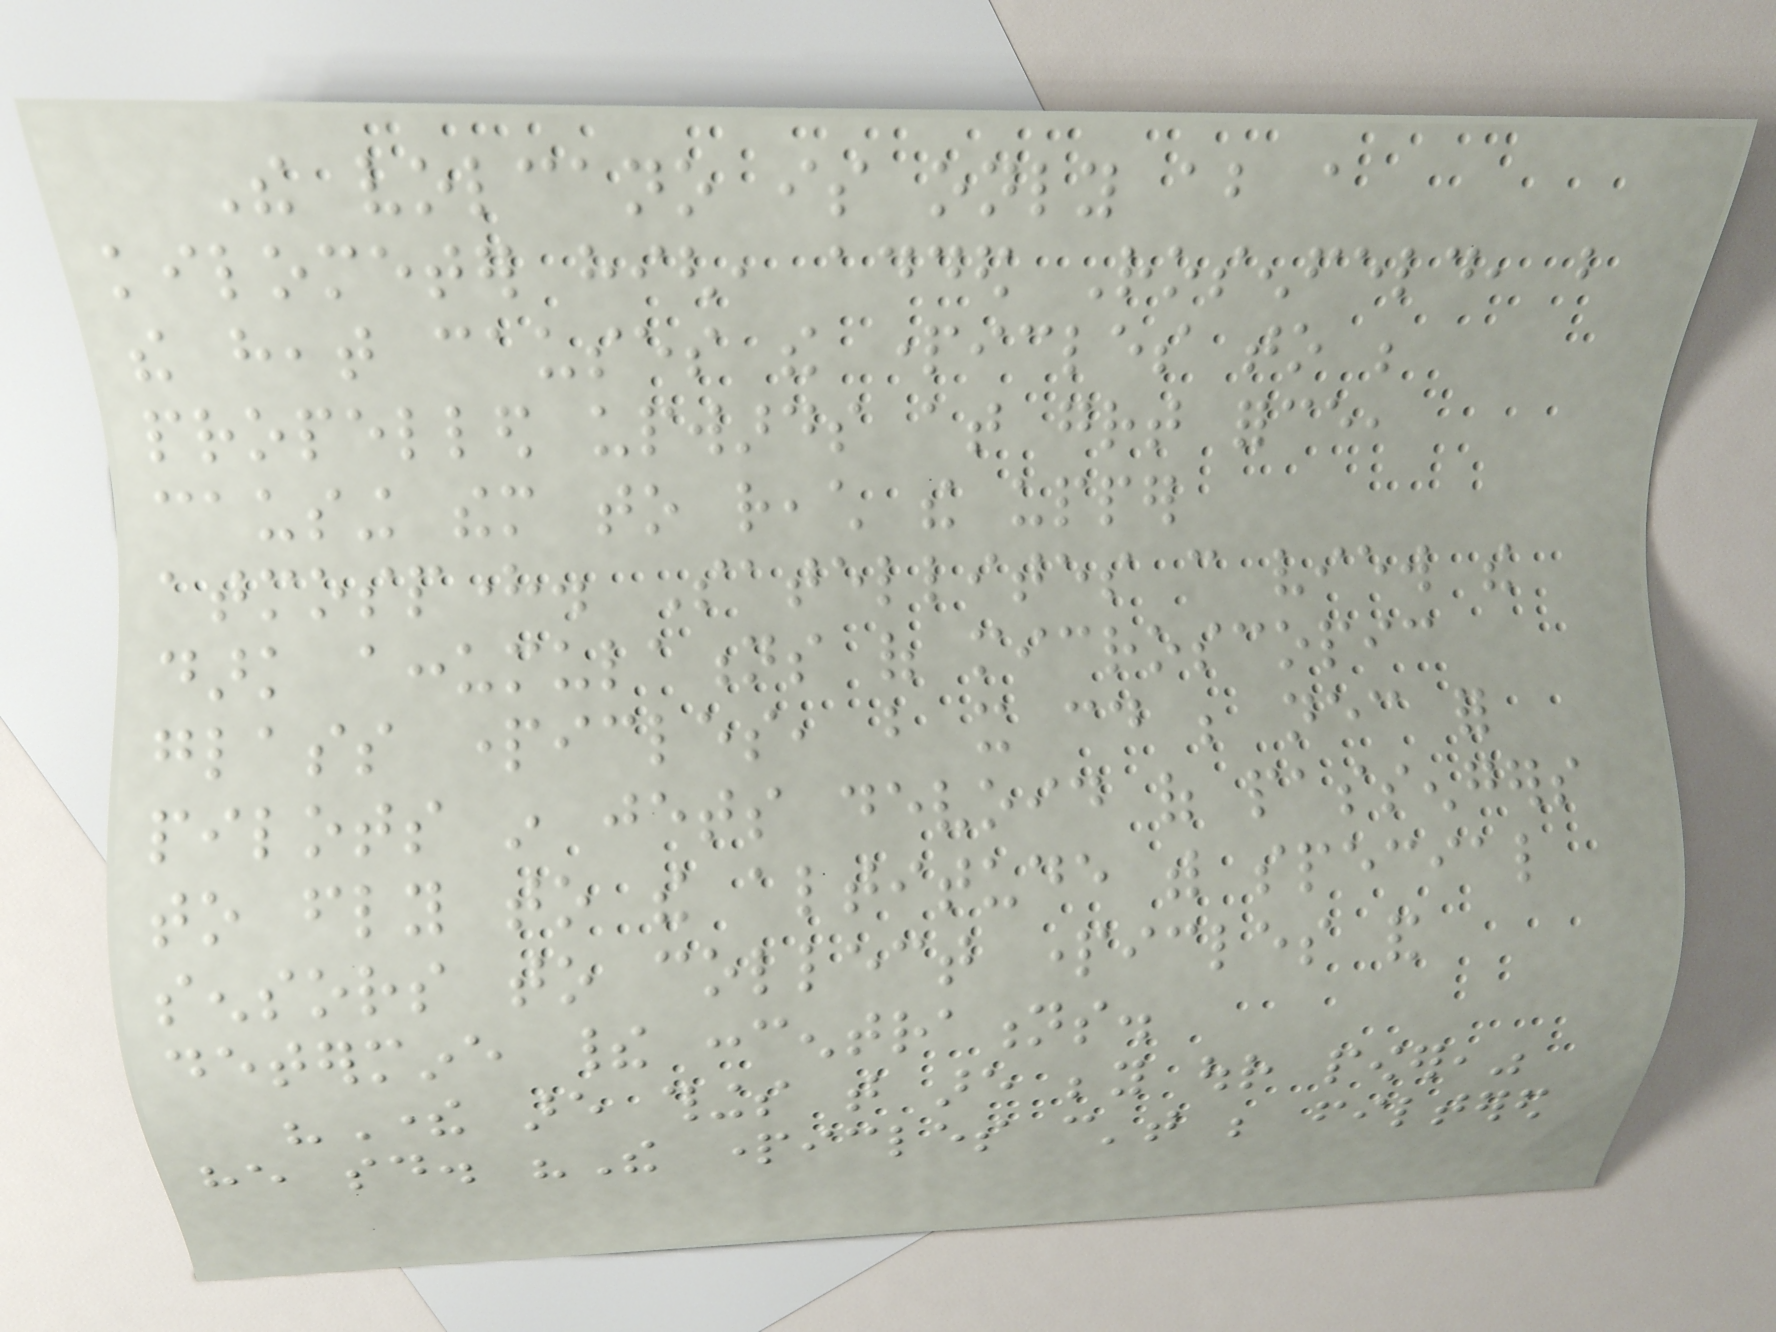The volcano is only about a
kilometer high, added Rosenfeld, but
the heat causes the particles to be
propelled upwards at great force,
causing them to reach the upper
atmosphere. Satellites can view the
dark accumulations of microscopic
glass particles, but it could be necessary for
pilots in jets devoid of passengers
to fly to the altitude with special
sensors to collect particles and
determine their concentrations.
"There are things that are beyond our power,"
he said. "The particles can't be filtered
